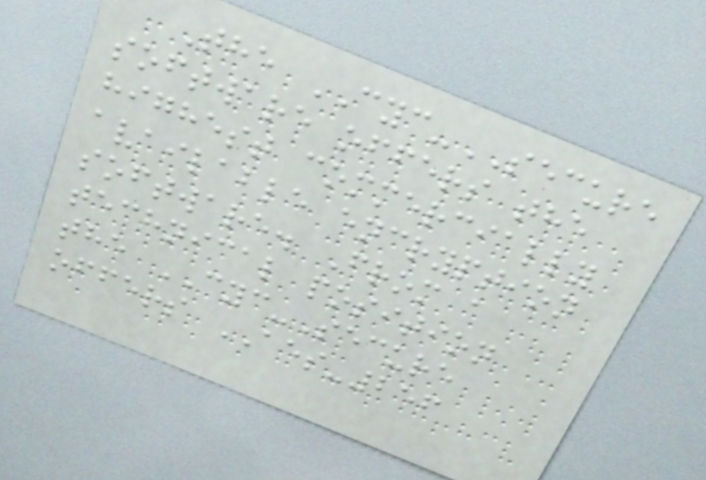The CYC-SECURE
software offers the
highest commercially
available encryption
software. From a
technical position
the CYC-Secure
offers AES-256
